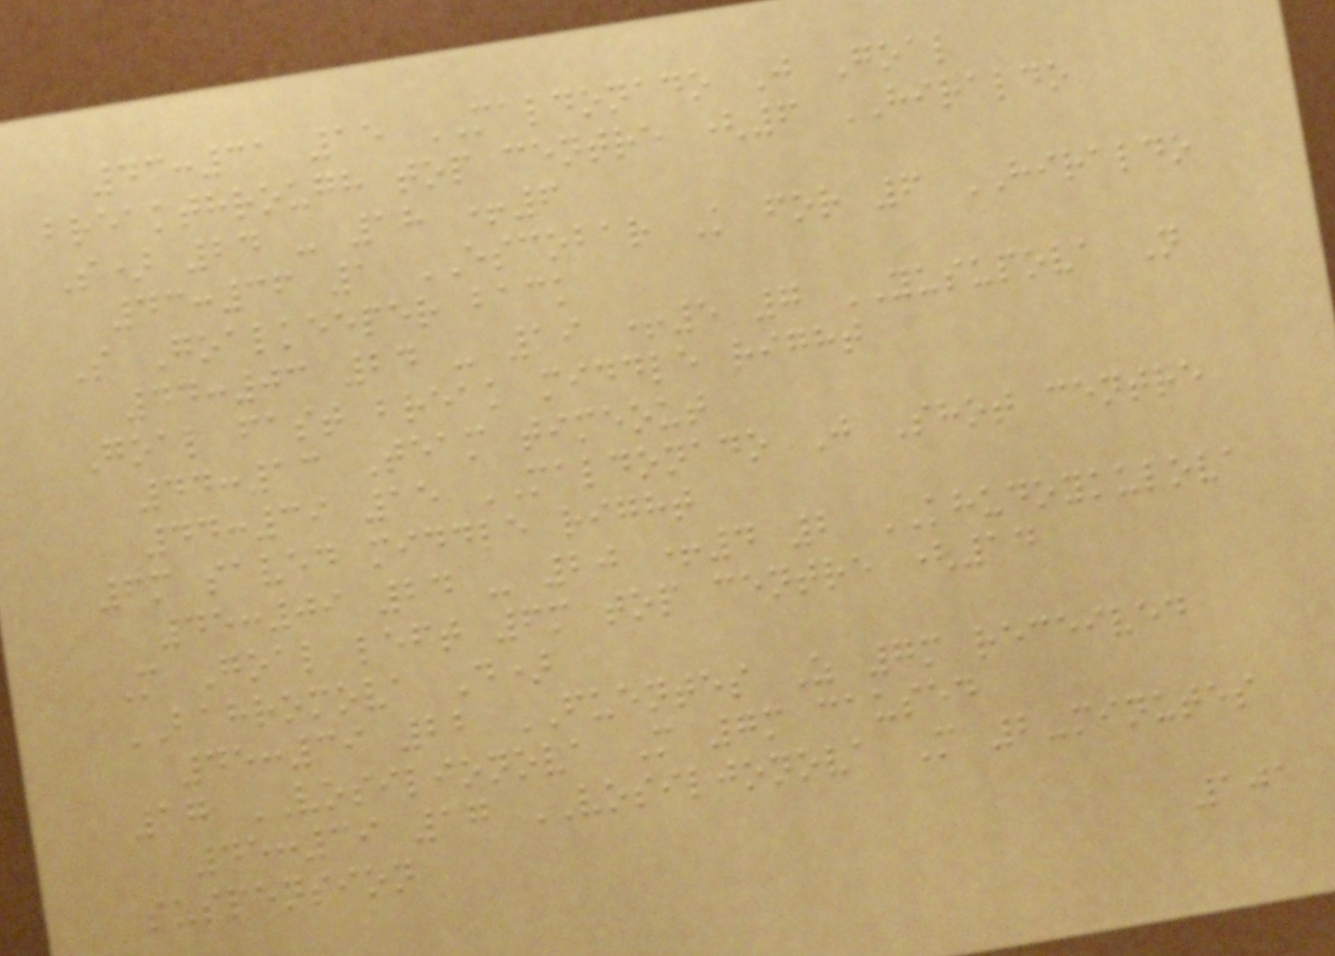43:31 15 MALDONADO J Goal
breakthrough top centre (6 HIRALDO
S) 24 - 18 +6
43:36 1 ESCOBAR K for 6 HIRALDO
S Goalkeeper back
44:03 24 - 19 +5 7 YUSUPOVA N
Goal fast break middle right
44:13 Team timeout
44:39 15 MALDONADO J Shot centre
6m saved middle right
45:09 24 - 20 +4 2 KHUDOYKULOVA
M Goal left 6m top centre (14
BAHROMOVA D)
45:39 22 FUENTES Z 7m received
17 VOSILJONOVA M 7m caused
45:39 17 VOSILJONOVA M 2-minutes
suspension
101
